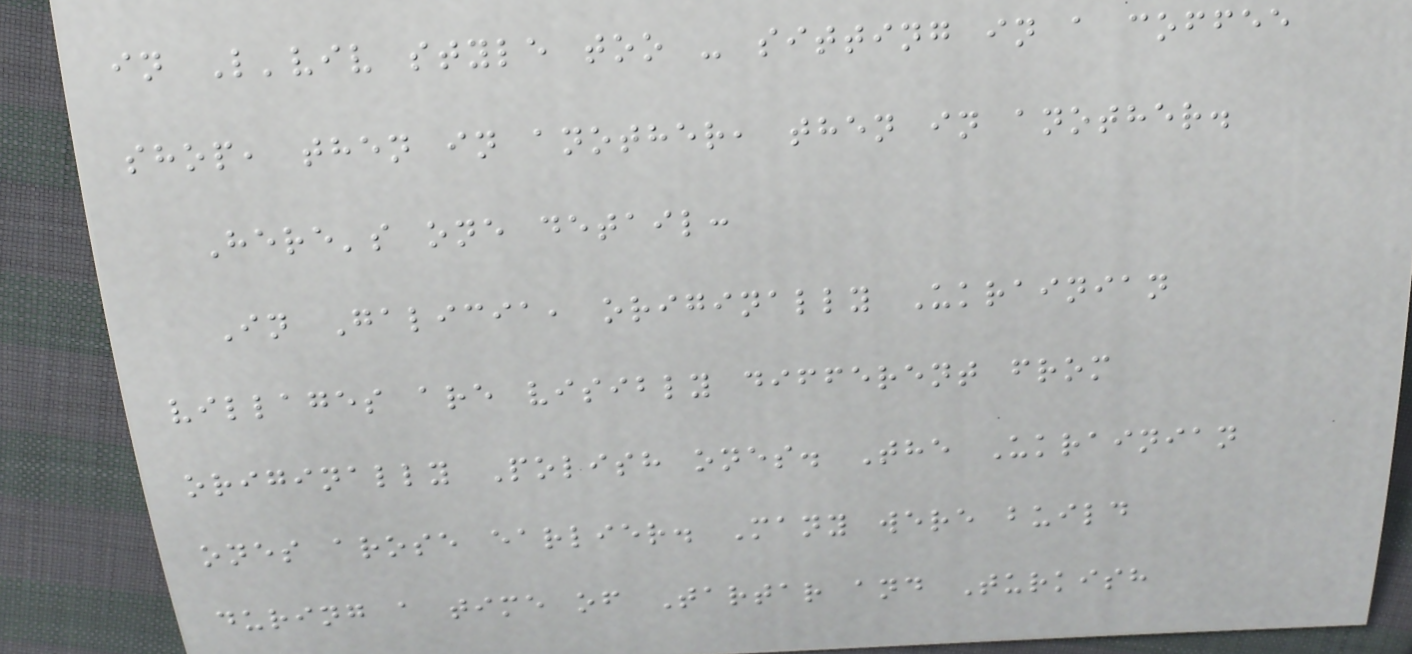in L'viv style too - sitting in a coffee
shop, then in another, then in another.
Here's one detail:
In Galicia, originally Ukrainian
villages are visibly different from
originally Polish ones. The Ukrainian
ones arose earlier. Many were build
during a time of Tartar and Turkish
